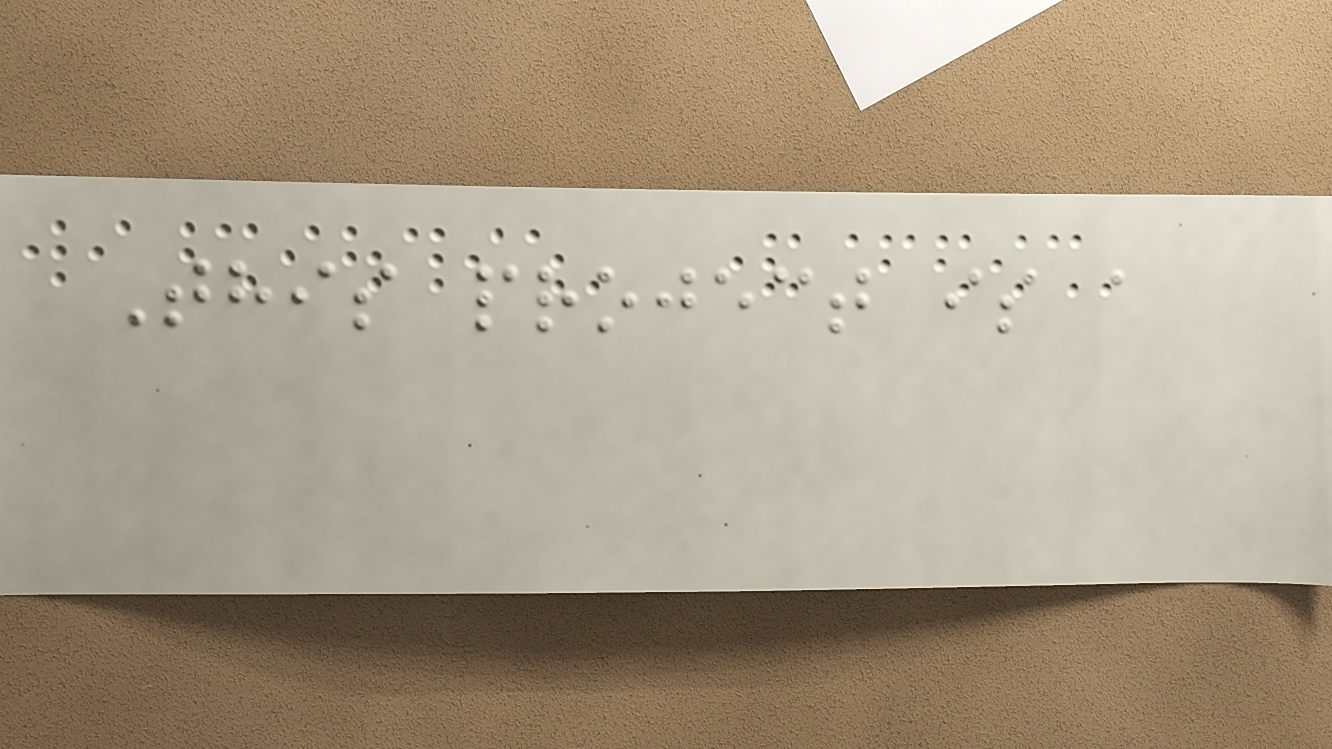This project is a
